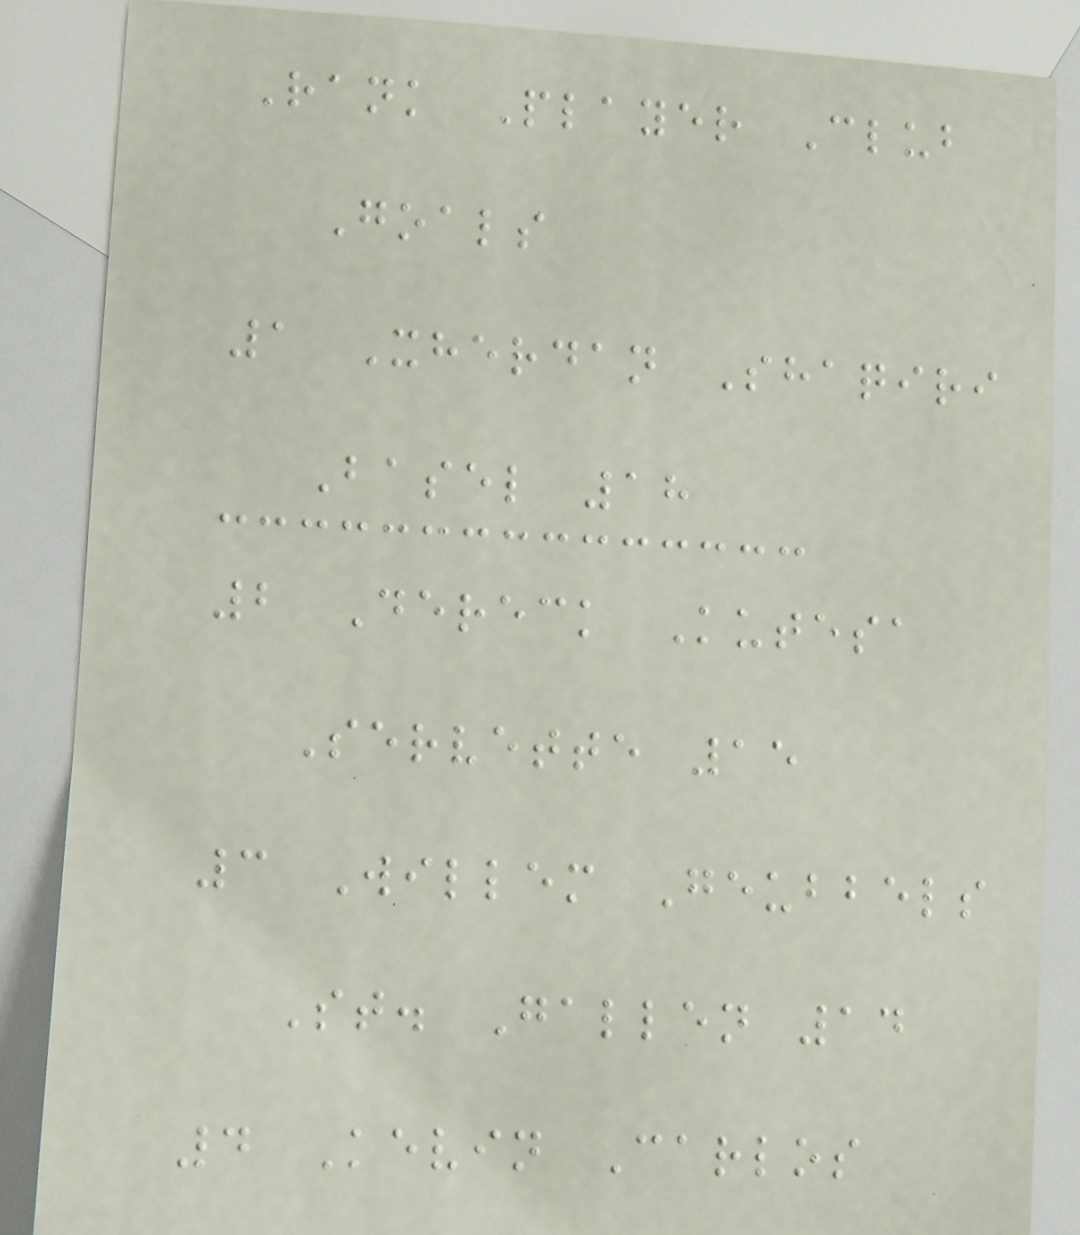Rank Player Club
Goals
1 Xherdan Shaqiri
Basel 18
2 Dereck Kutesa
Servette 15
3 Willem Geubbels
St. Gallen 14
4 Kevin Carlos
